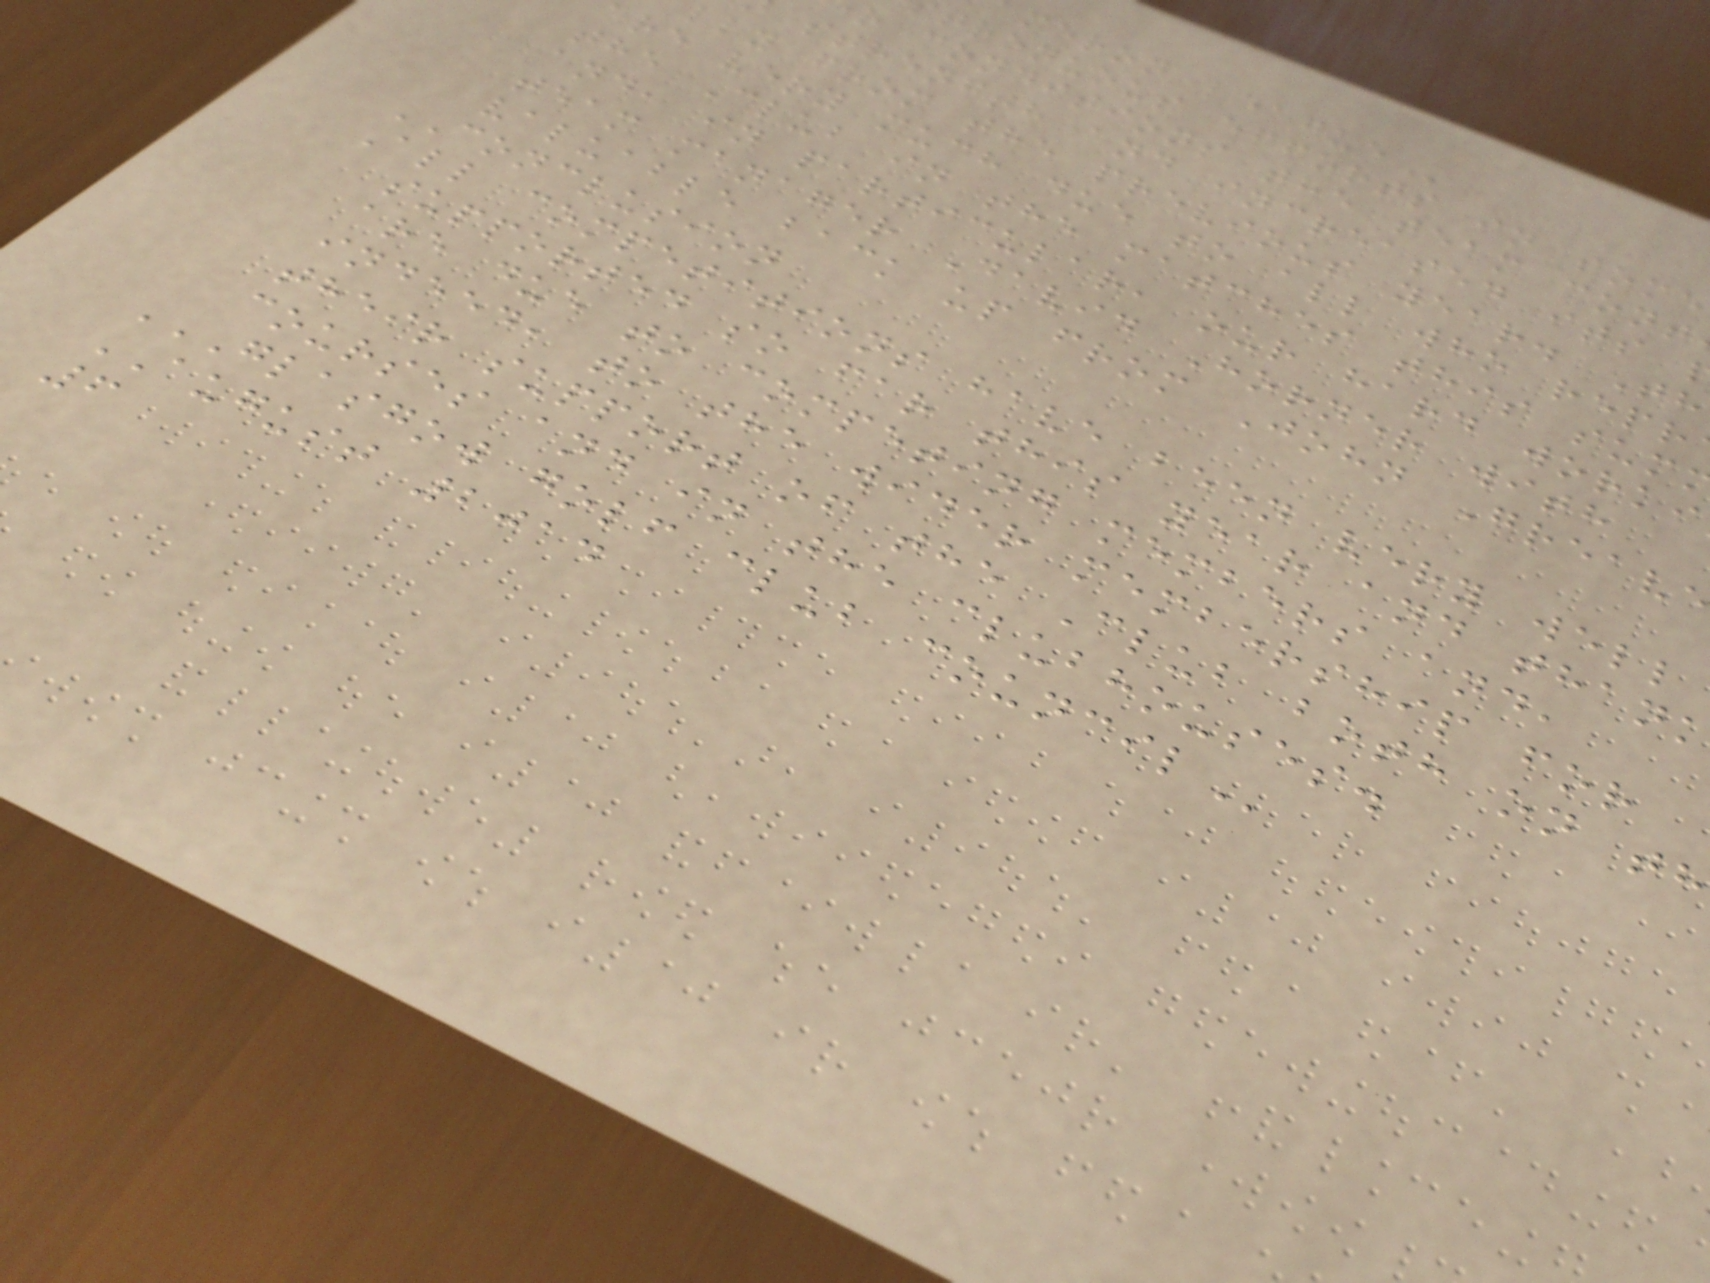trenuous efforts in some
r conditions the team cont
strength and increased its
lly from the previous year. Th
are very much due to all who repr
the Club in the matches this sum
and, in particular, our hard worki
team manager David Horner with
valuable back up from John Greav
CONCLUSION
All competitions have been very well
supported so far this year and than
are due to competing members and,
indeed, to the wider membership for
their support of the Club both on th
courses and in the clubhouses.
GLASGOW GOLF CLUB COUNCIL
AUGUST 2014
6
